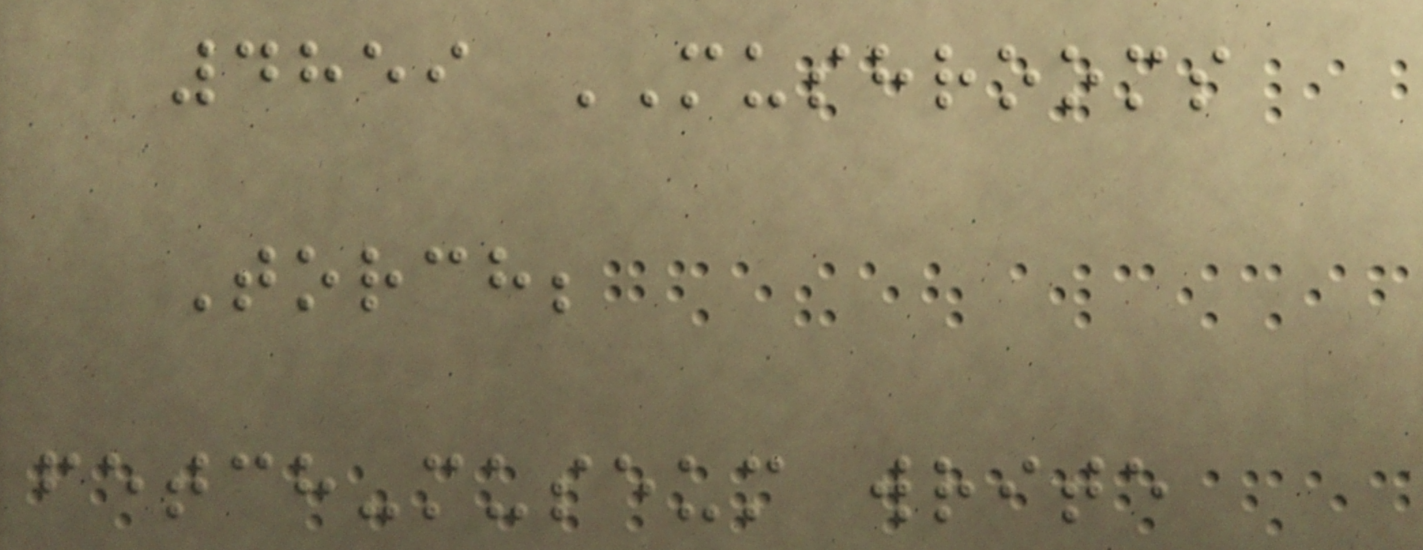4859 MUSHROOMS
Torch;
fetch-museum write
